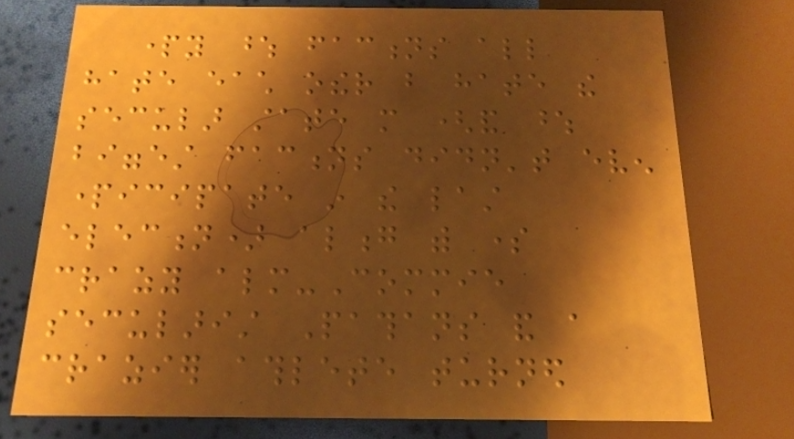party whose factions all
hate each other but hate the
secular state more (and whose
biggest factions didn't even
participate in the last
election) along with some
crazy almost-Commie
secularist Pathans and a
crazier athlete turned
